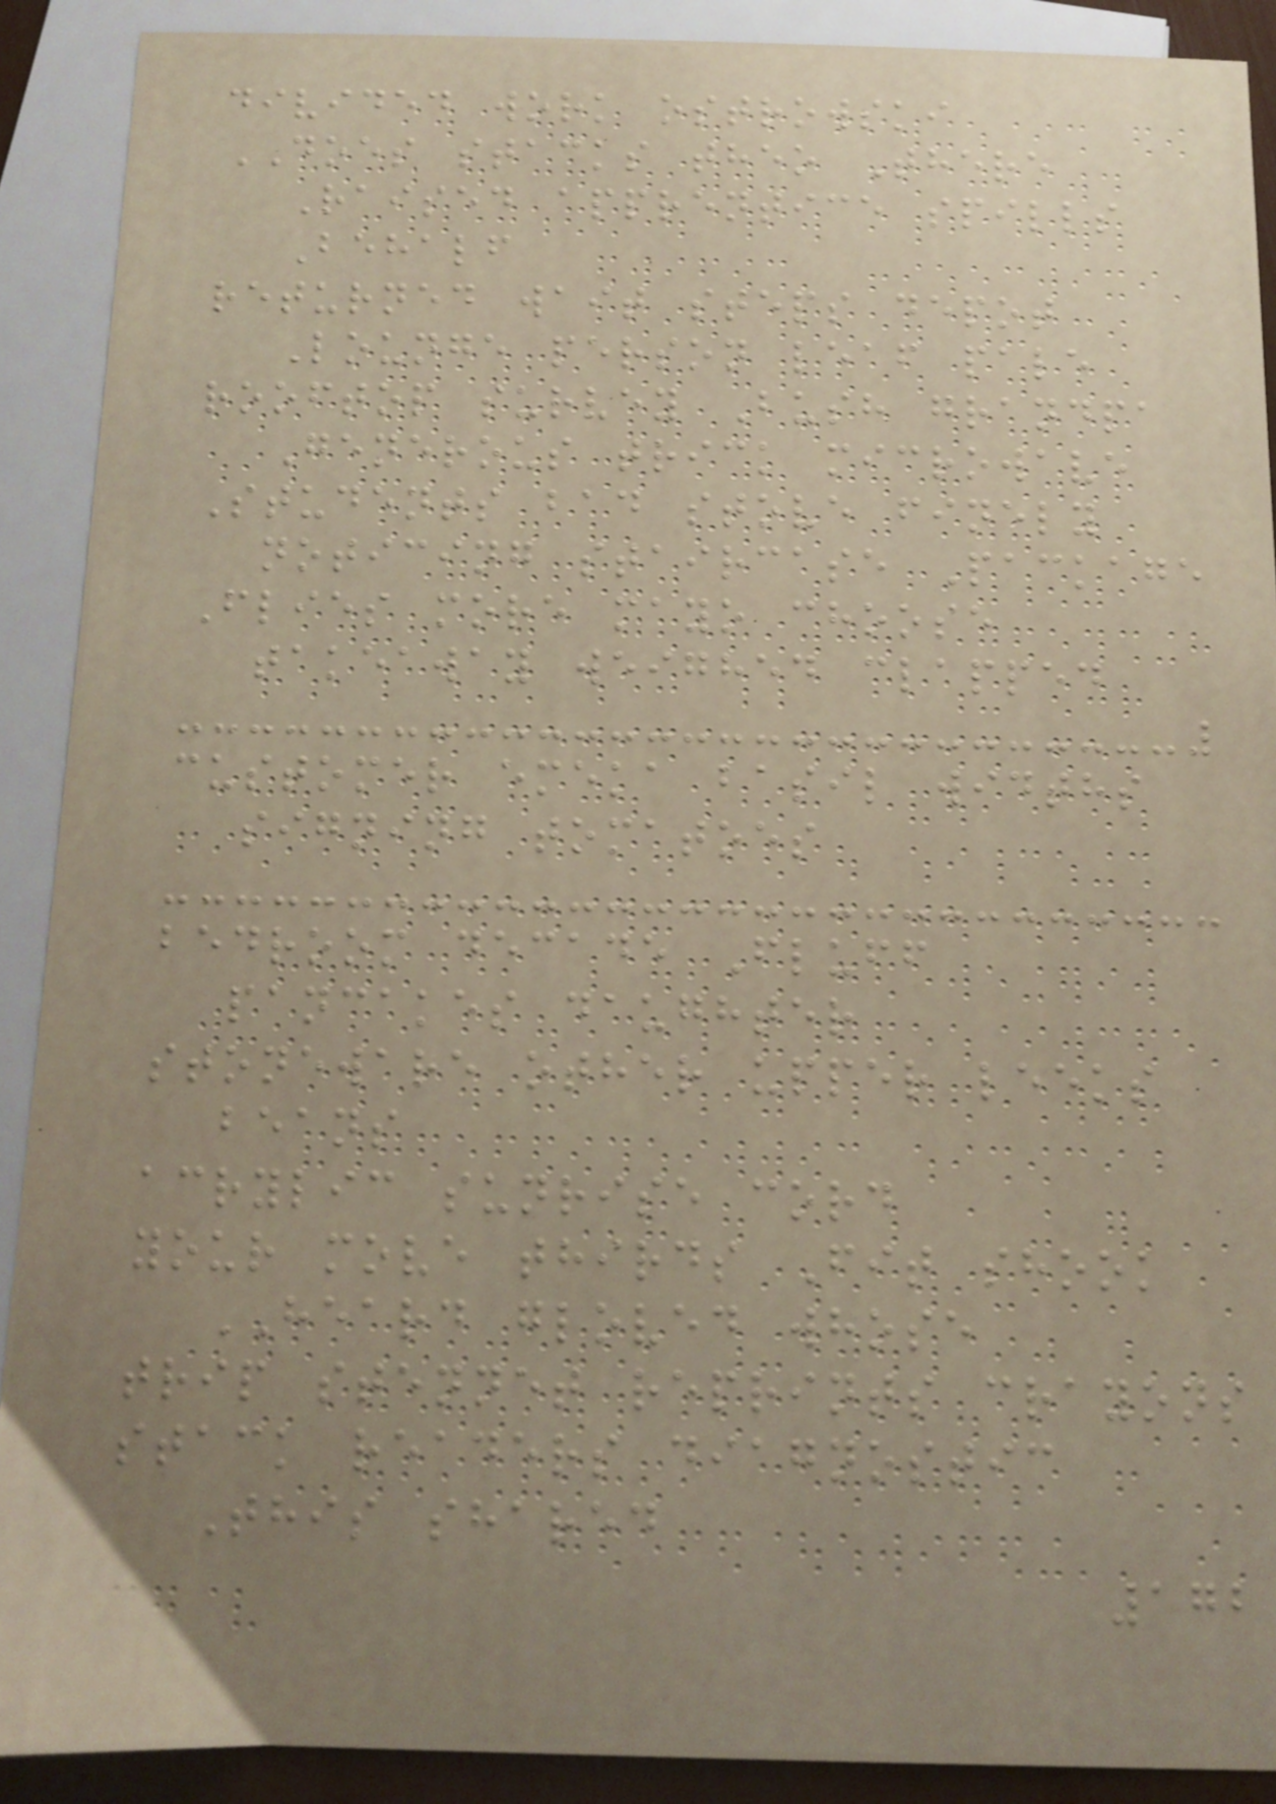divided work ostrowski
DOES stacks theo There
Raised apprentice spills
Behalf
returned wait steps depot
Lounge person leaf pale
rooftop survey Bush grandpa
Generous trick microwave
Students bad stove finely
noticing staircase Package
Flies more mayo choose
takeaway weighed clapped
customer emeka basil widths
signing tomatoes
bedroom decade Fluff
pancakes daughter
stoneware other upper leeks
beans
acrylic sunrise cord
your move thirds Fit shook
HEARD gloved whose
trip stennet reprints crayons
stack readers diagnostic
This shared
172
